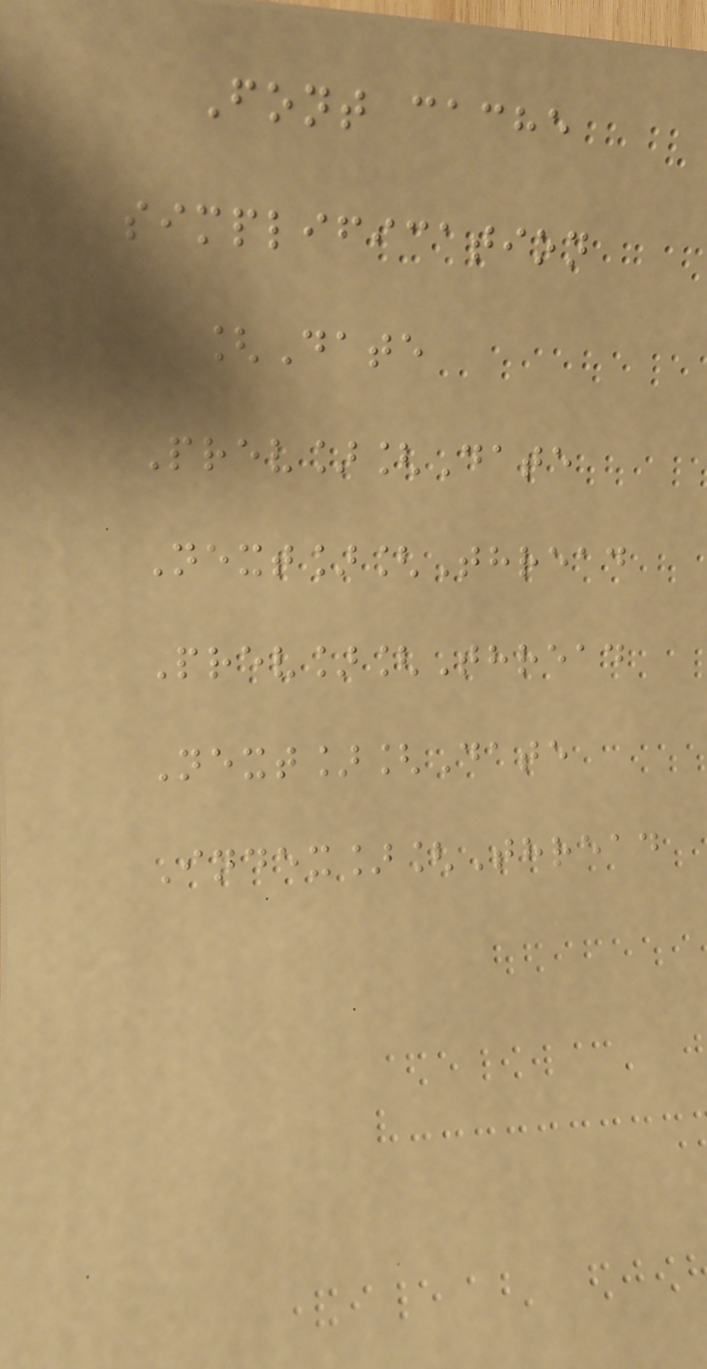Font cache
simplification
[Date
Prev][Date
Next][Thread
Prev][Thread
Next][Date
Index][Thread
